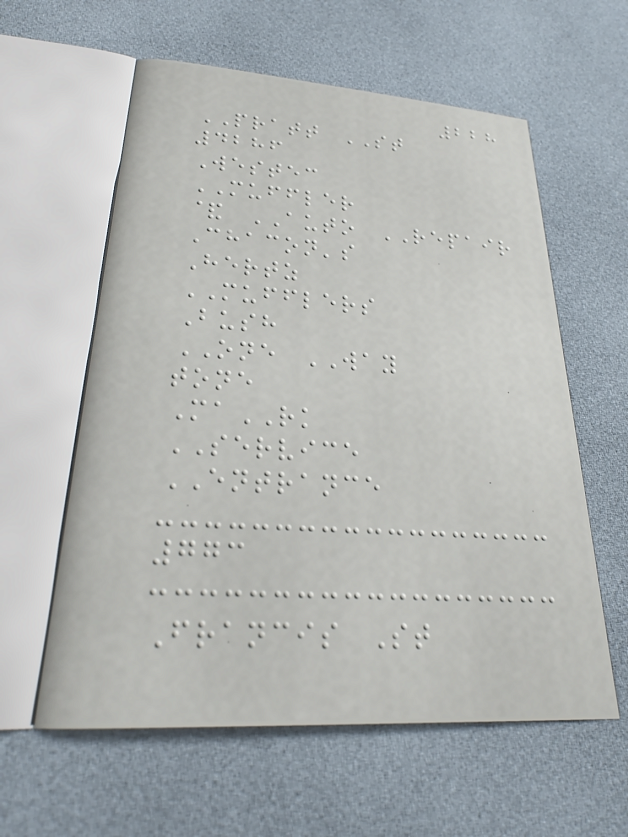228
PRATT ST
4286
Westec
MUFFLER
& AUTO REPAIR
Chacon's
Hertz
MUFFLERS
Bush
ONE WAY
tone
MaRK
SERVICE
ENTRANCE
773
Francis St
